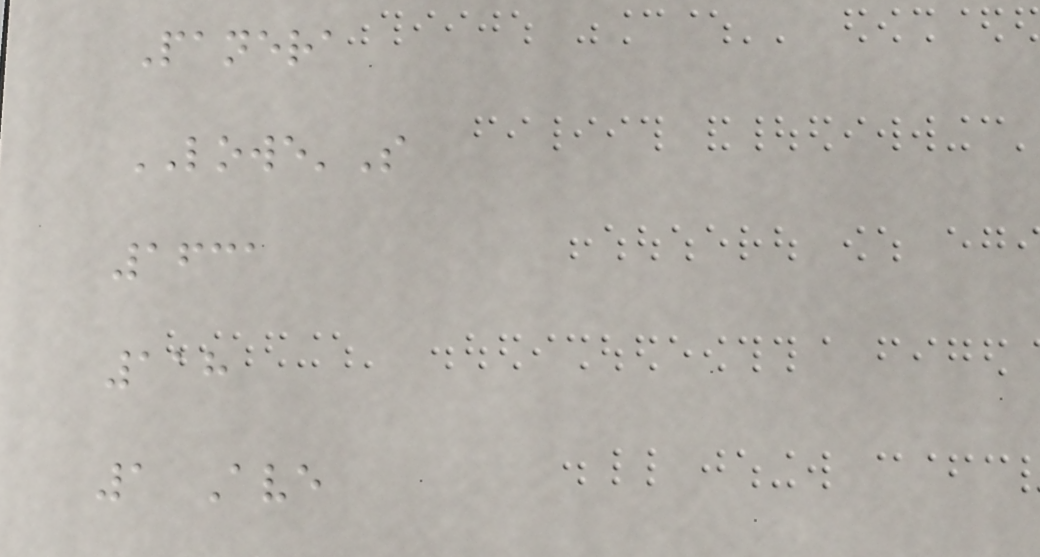Panera
LOWE'S
1631
118
1 Ave
